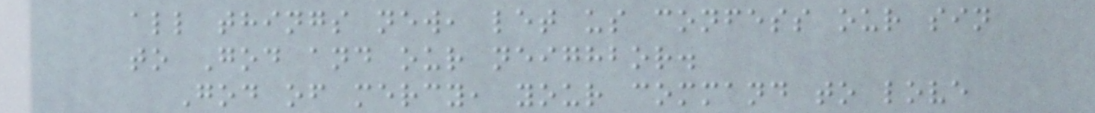all things new, let us confess our sin
to God and our neighbor.
God of mercy, your command to love
